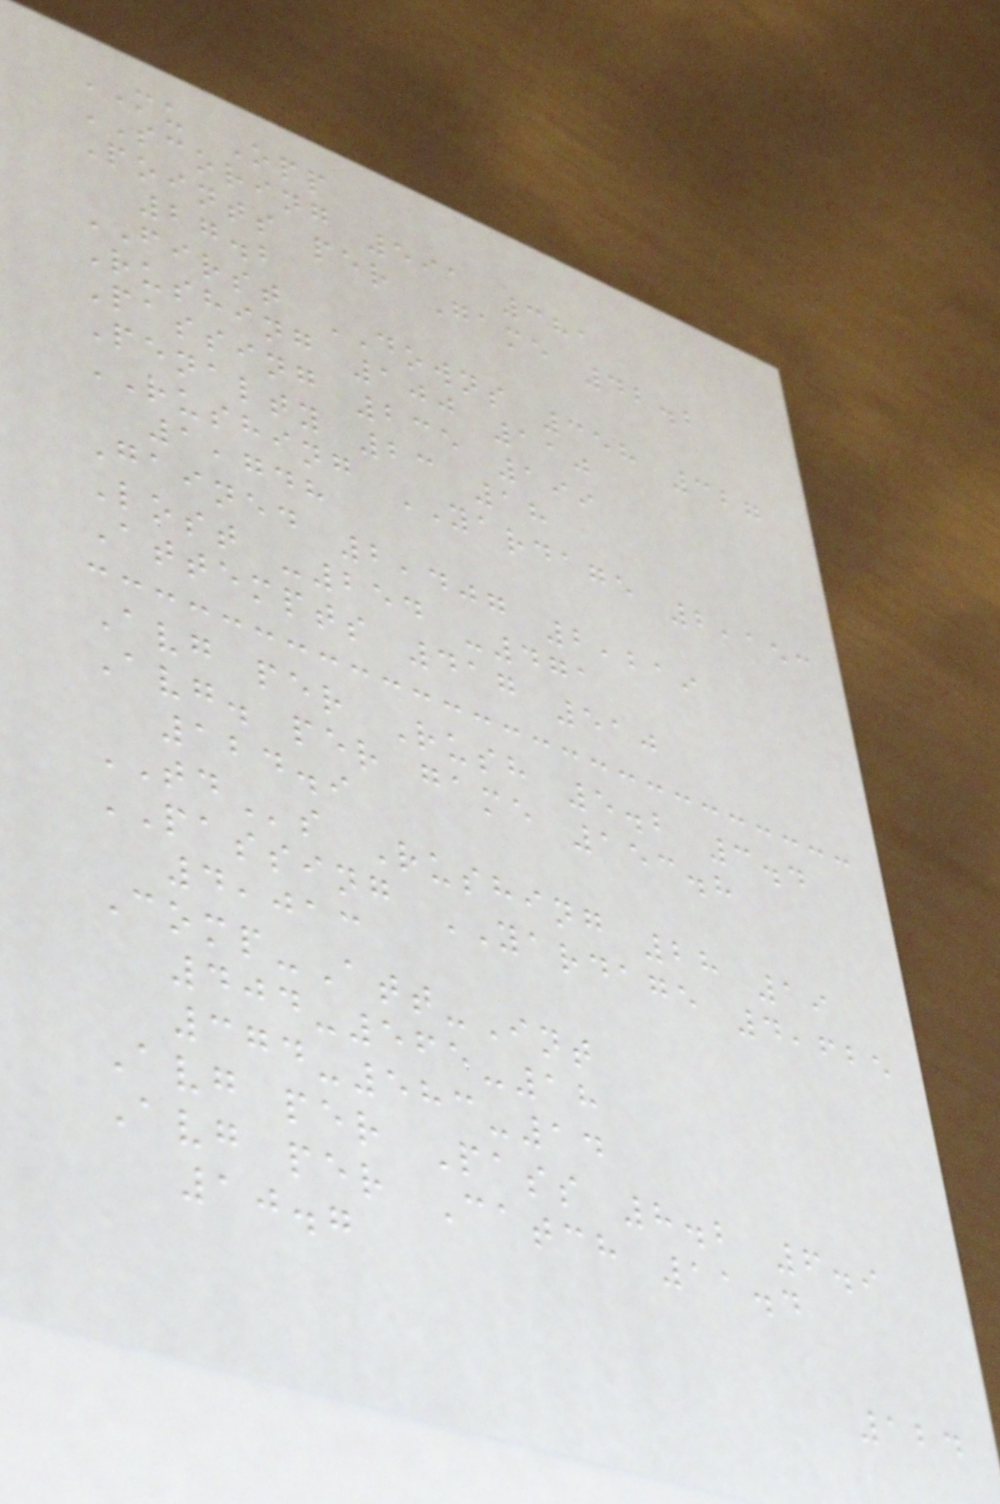MU Opp
SCORING 591 381
Points per Game 42.2
27.2
FIRST DOWNS 358 327
Rushing 100 110
Passing 235 199
Penalty 23 18
RUSHING YARDAGE 2,153
1,748
Gained 2,407 2,219
Lost -254 -471
Attempts 417 510
Avg per Rush 5.2 3.4
Avg. per game 153.8
124.9
TDs Rushing 28 19
PASSING YARDAGE 4,625
4,013
Comp-Att-Int
404-565-18
374-583-14
Avg per Pass 8.2 6.9
Avg per Catch 11.4
10.7
124
